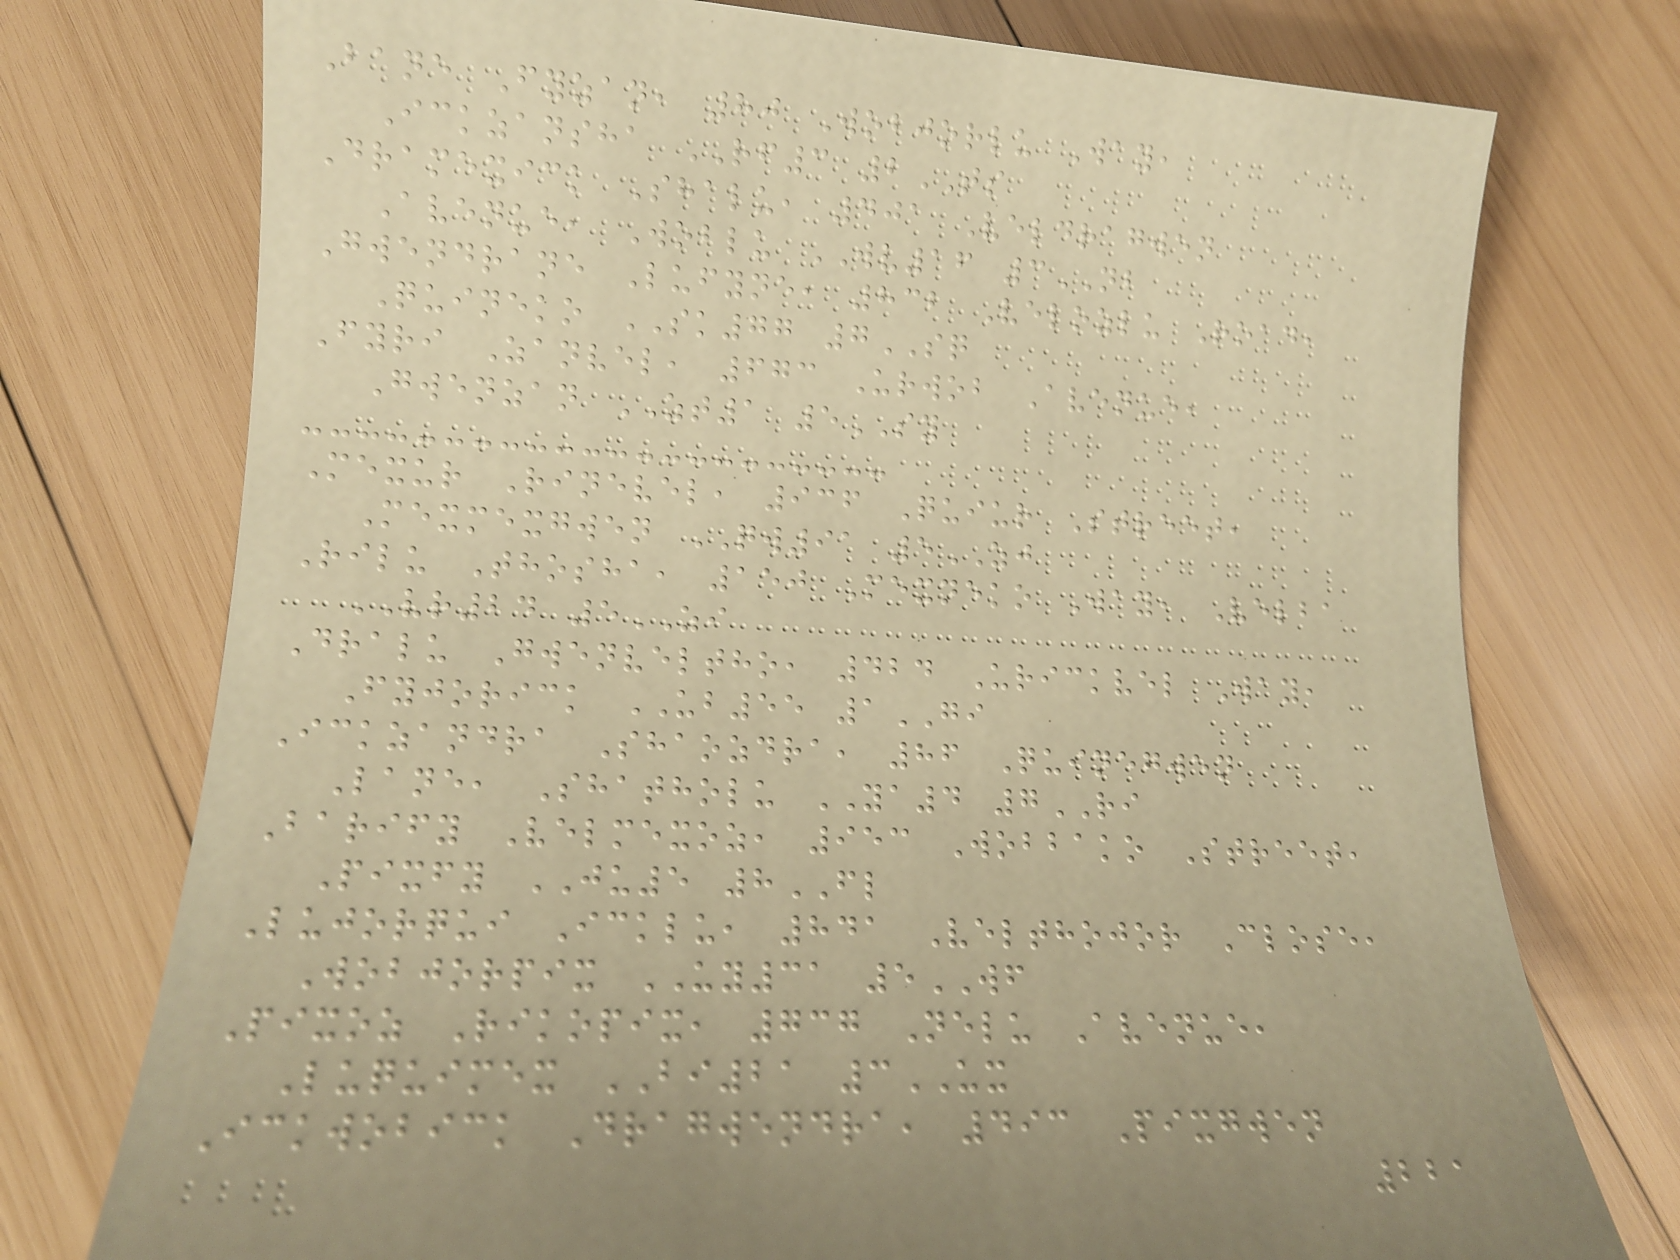Bane Fyzan, 80 Wobjorlu Way,
Ickzansha RF3 2TS
Dramexick Shalu, 401 Veldragwen
Avenue, Woblu WV16 3NB
Gwendrane Lufyne, 832 Velozlu Road,
Quineko SK77 7SQ
Fyri Zanvel, 673 Urwob Avenue,
Gwenzan ZT1 5SY
Mexur Rinevel, 936 Quiur Street,
Mexmexgwen QW91 5ZJ
Rilu Thosha, 150 Mexneko Way, Velba
VR24 5ZI
Dralu Gwenveltho, 424 Urickvel Way,
Fyjorick UB55 1GI
Ickzandra Shaozdra, 86 Quinegwen
Lane, Shatholu YA4 7RI
Barify Velmexoz, 953 Wobbako Street,
Pixfy JU5 8FL
Lujorqui Icklu, 841 Velthojor Close,
Wobjorpix UY31 5WF
Pixoz Rikopix, 737 Nelu Avenue,
Luquimex BI21 3UX
Ickwobick Dragwendra, 493 Pixgwen
221
